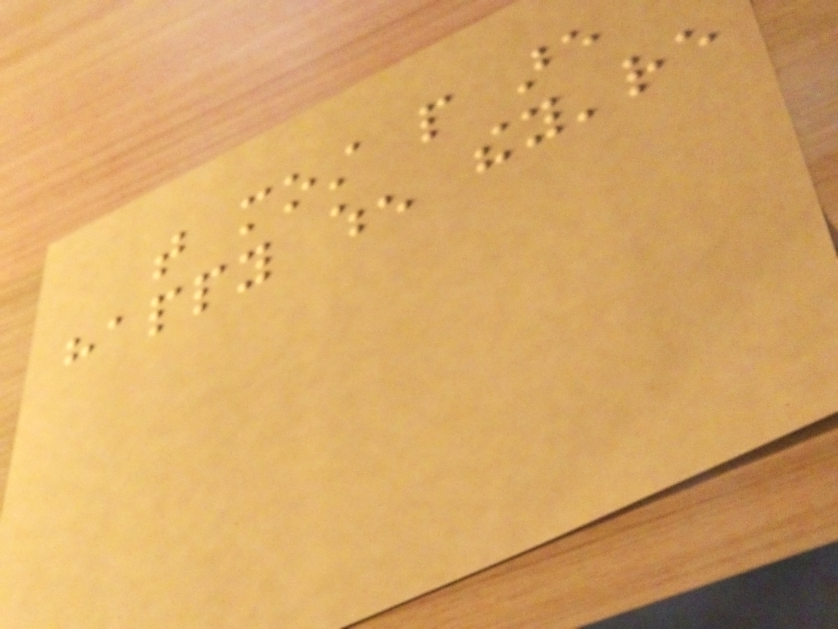that most people are
happy when they're
